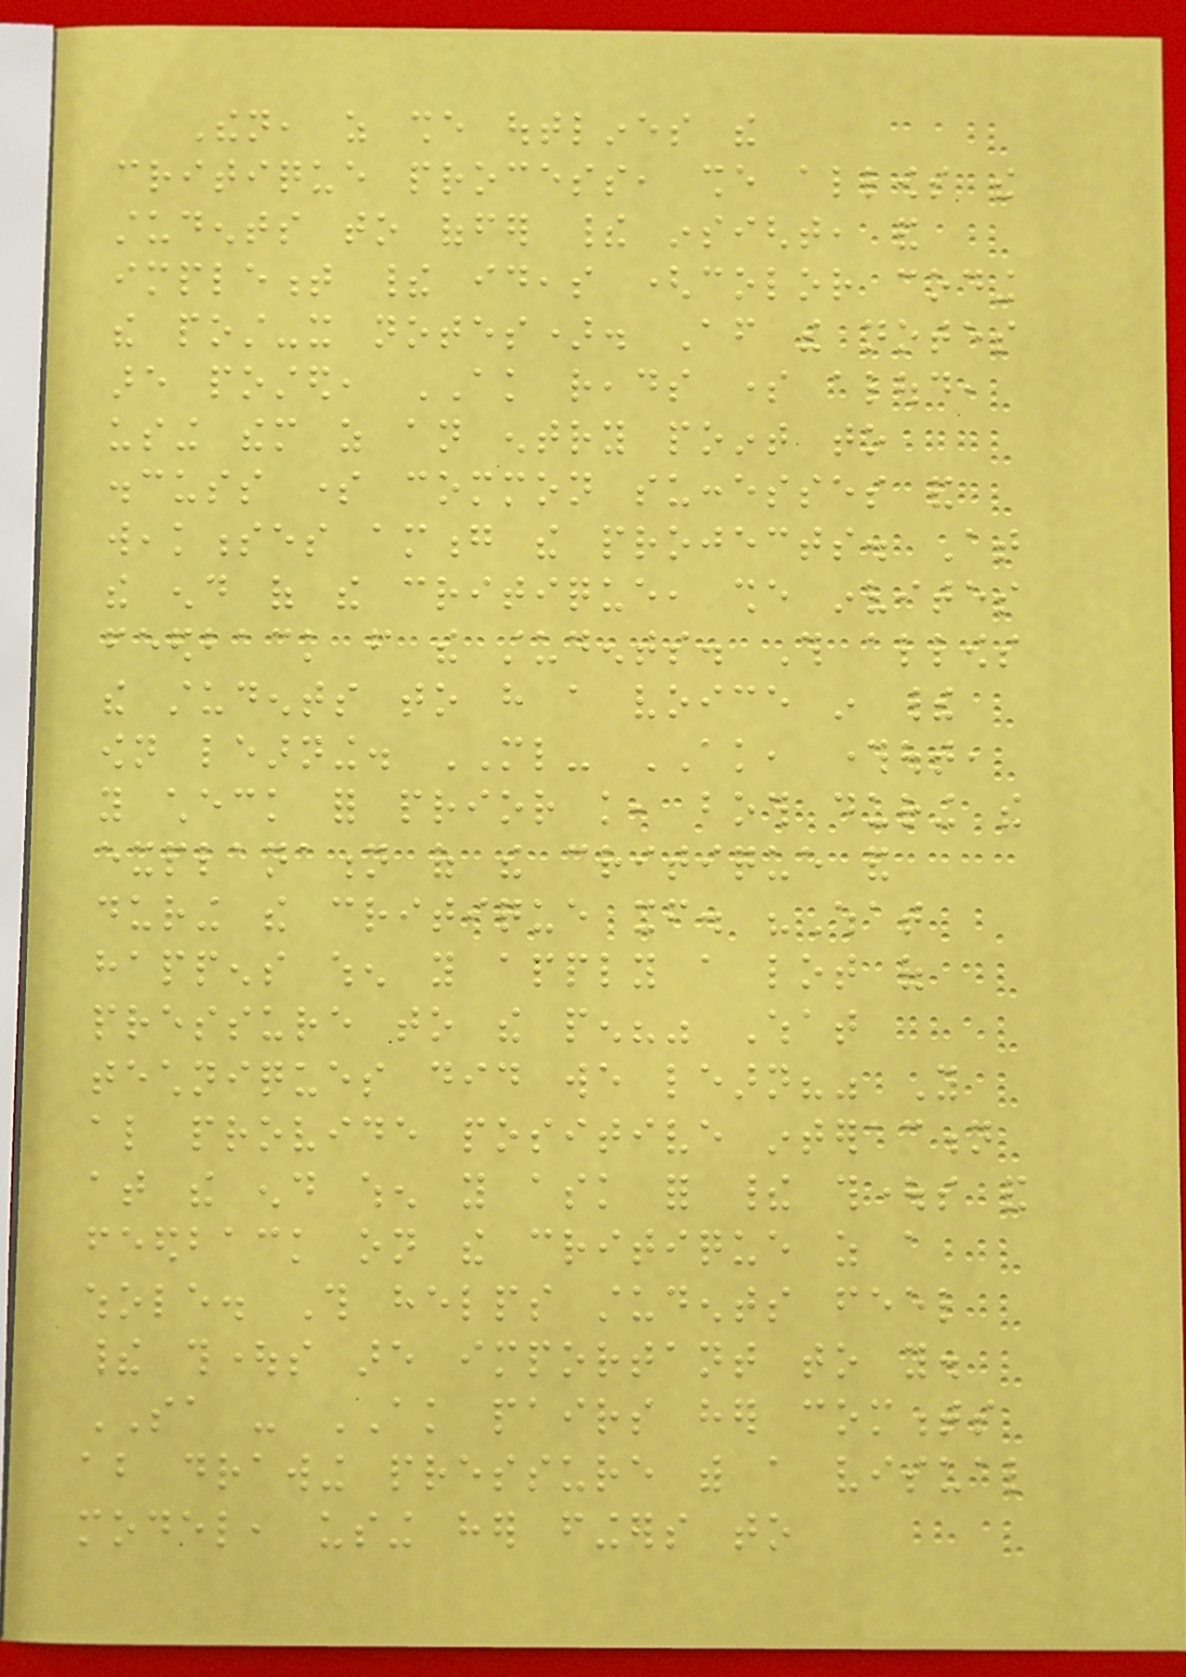Then, as she outlines the
critique process, she allows the
students to offer their insight, and
implement their ideas (color coding
the post-it notes). After the notes
are posted, AK reads some aloud,
using them as an entry point to
discuss some common successes and
weaknesses among the projects. At
the end of the critique, she invites
feedback from the students. This allows
the students to have a voice in their
own learning. ML- AK, throughout,
you check for prior knowledge, both during the
explanation of the critique and
during the critique itself. "What
happens when you apply a lot of
pressure to the pen?" What
techniques did we learn?" You
also provide positive interaction
at the end when you ask for their thoughts and
feedback on the critique as a
whole. This helps students feel
their thoughts are important to you.
SA - AK pairs her comments
about drawing pressure with a visual
model, using her fingers to
